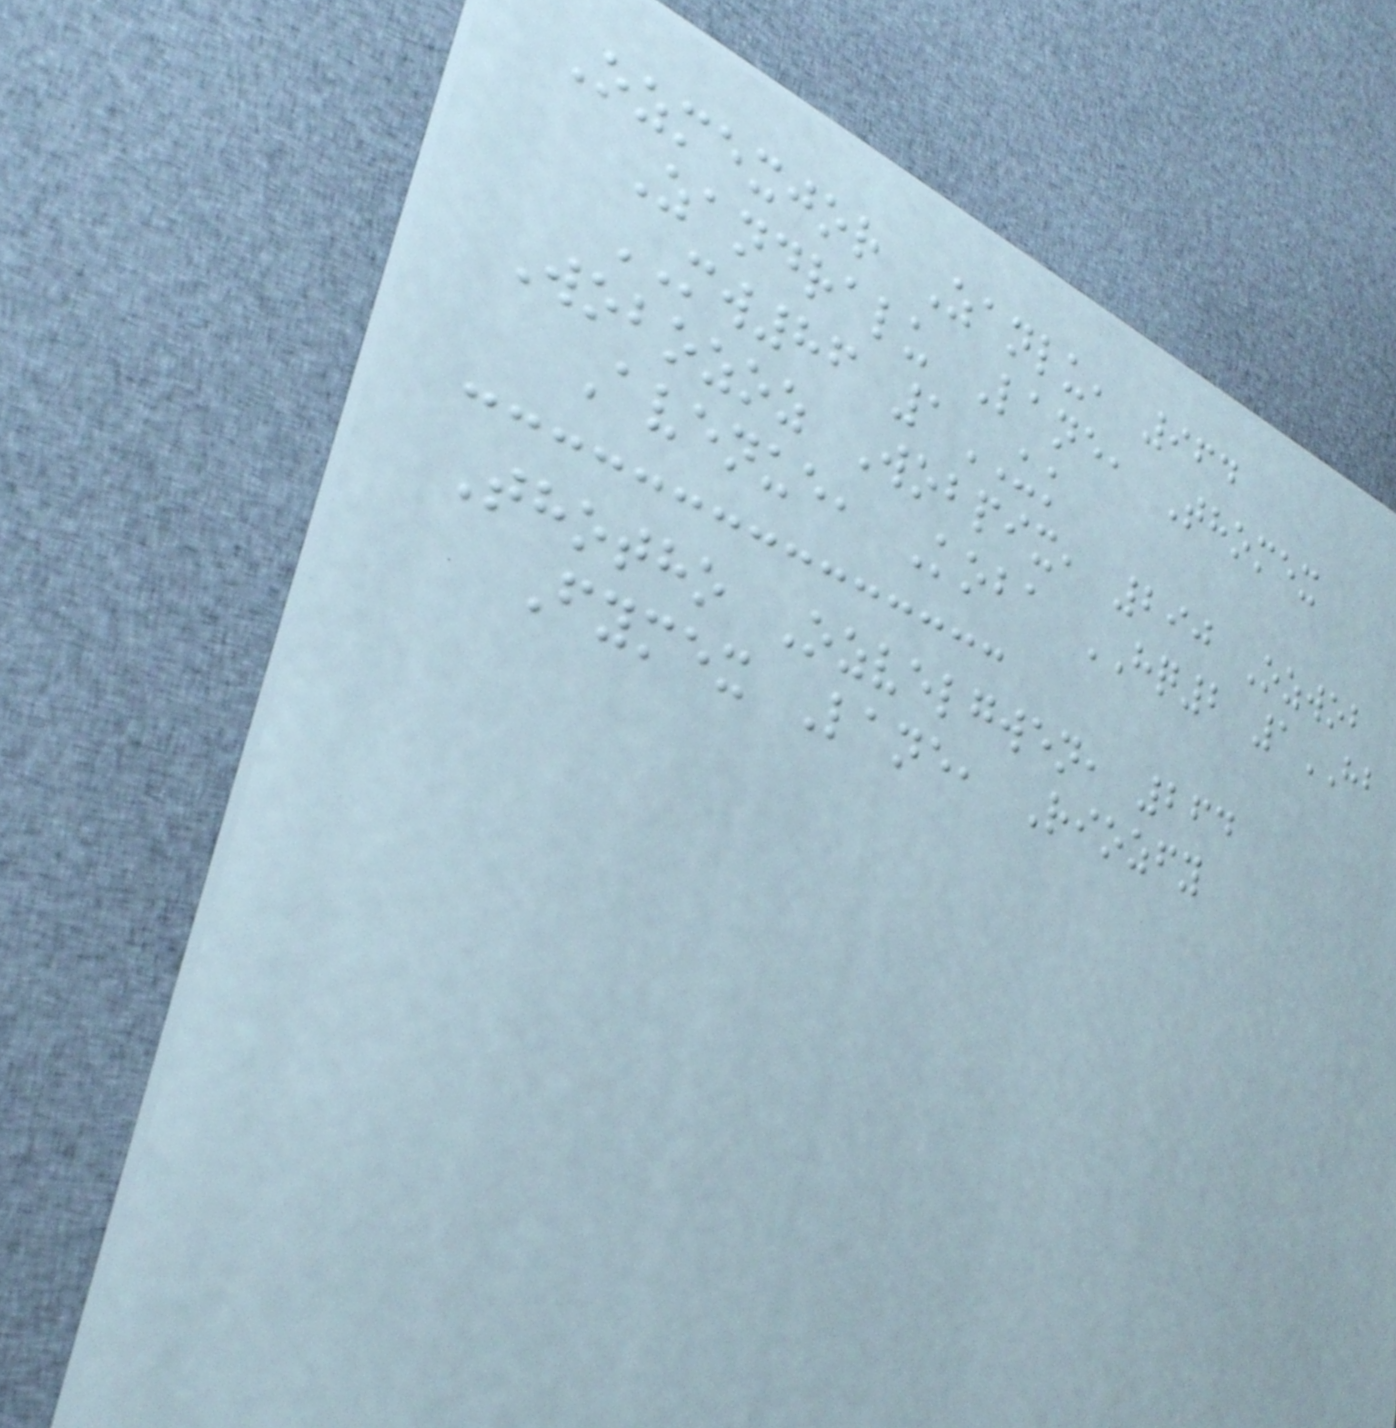Ozmexjor Zanlu, 964
Zandralu Lane, Thomex
MW86 1UK
Wobozoz Wobpix, 290 Ozwob
Avenue, Koba HQ2 1HB
Thotho Ozvelgwen, 264
Fymex Lane, Riozfy
